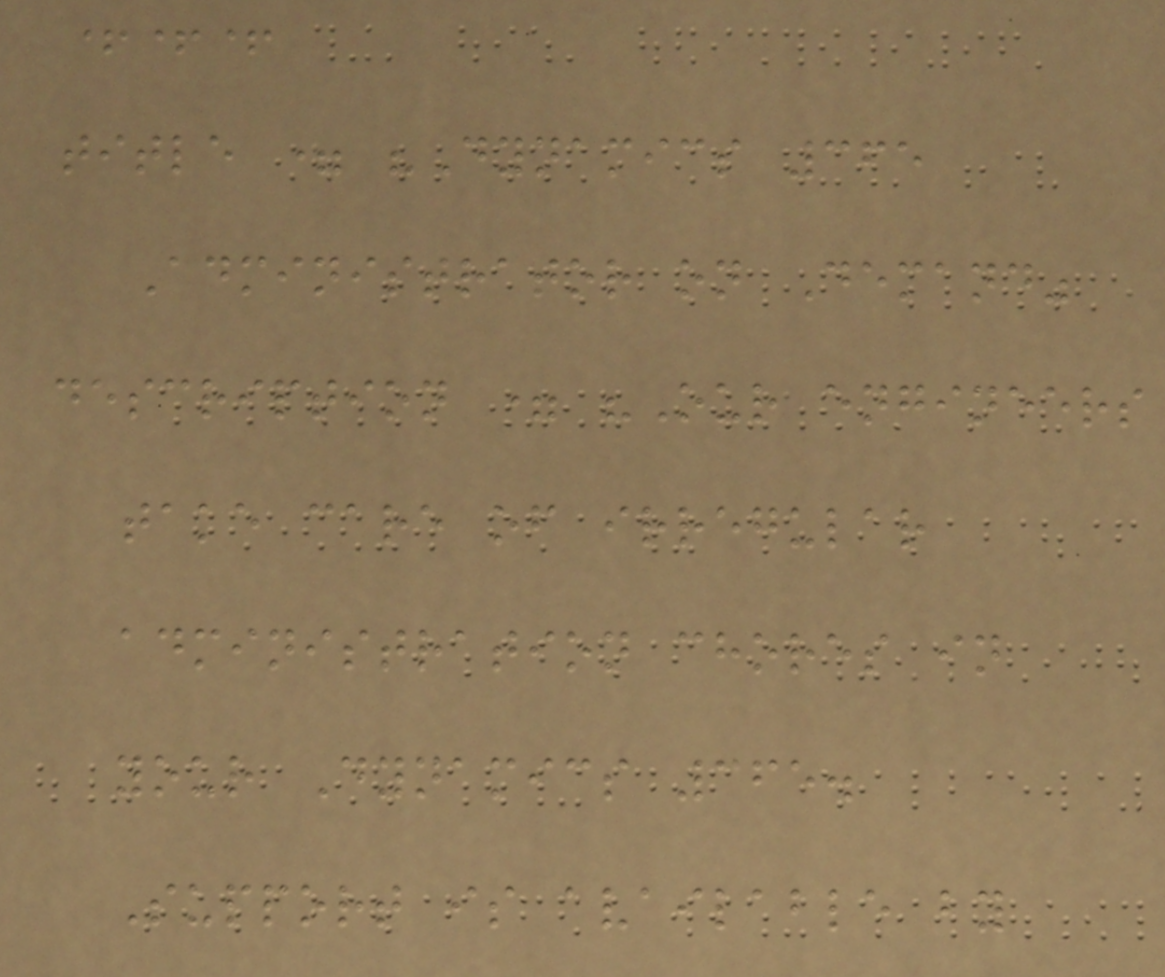+++
title = "Dynamics 365
Administrator on Demand"
description = "Our engineers
take care of irregular
administration chores in
your Dynamics 365.
Support is available by
